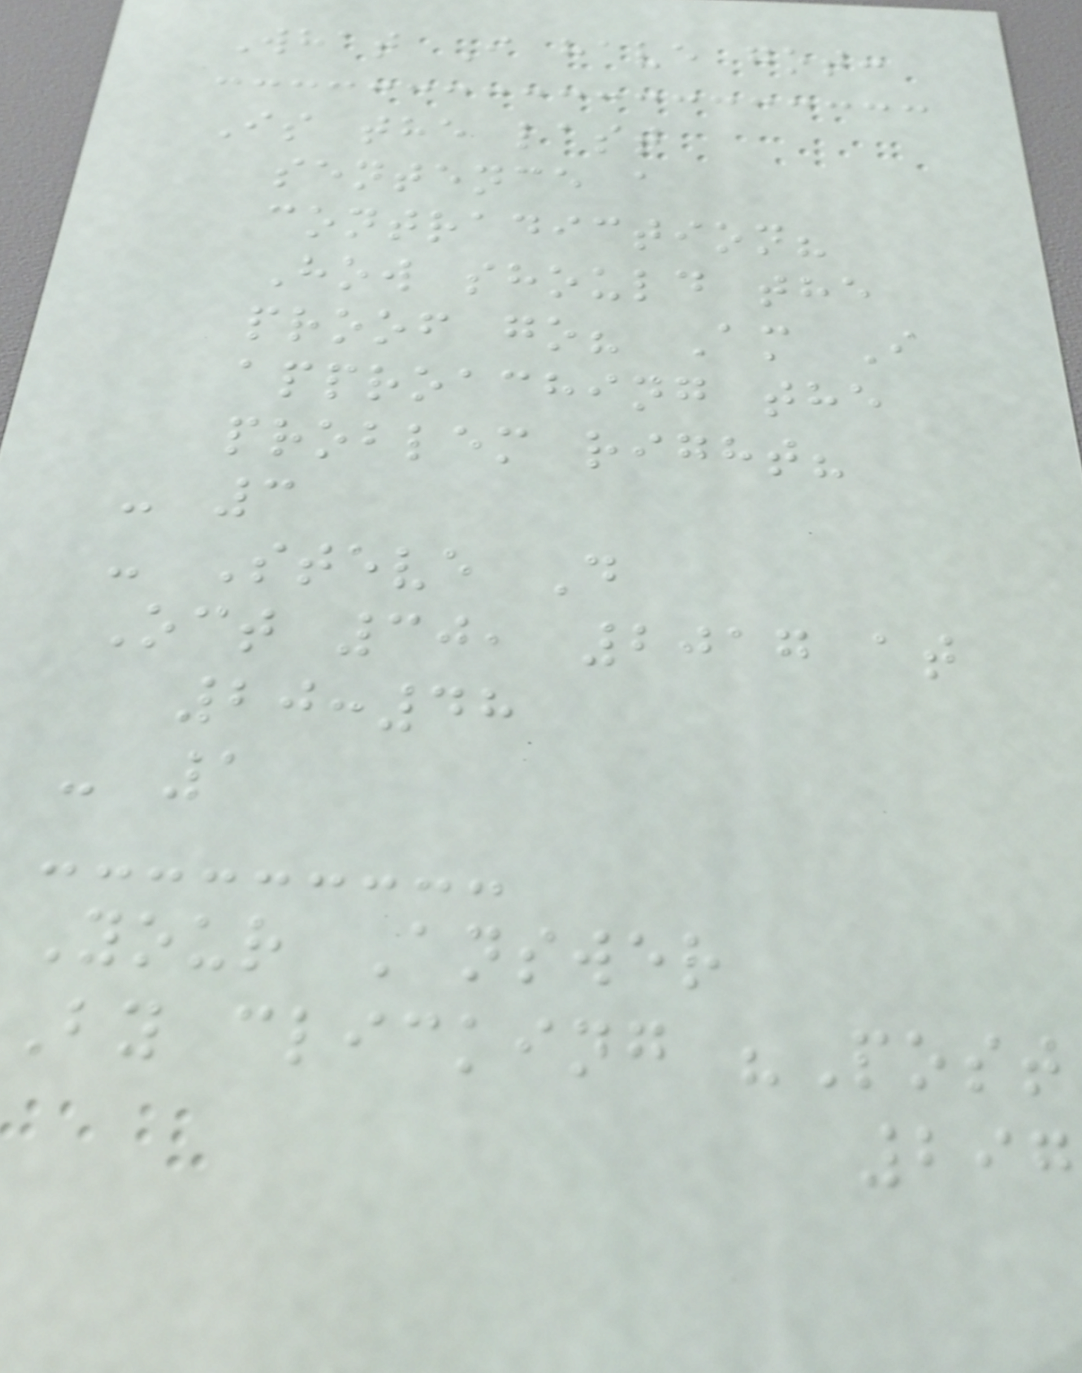What I have got:
Is the last
sentence a
contradiction?
How should the
proof go? Am I
approaching the
problem right?
- 3
- Steve D
Oct 30, 2017 at
20:48
- 1
Your Answer
By clicking "Post
297
